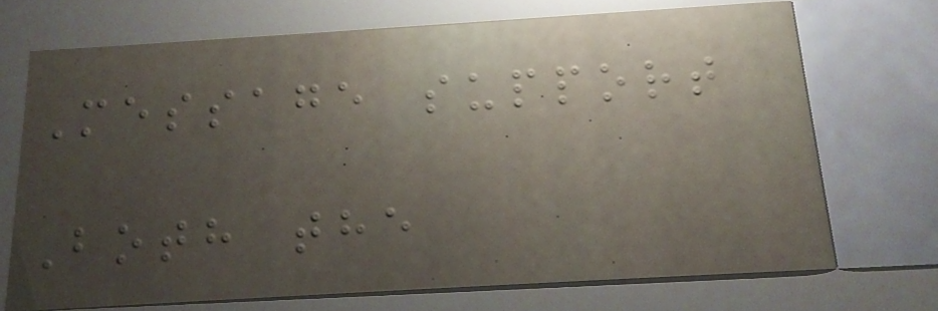Message support
Both the
